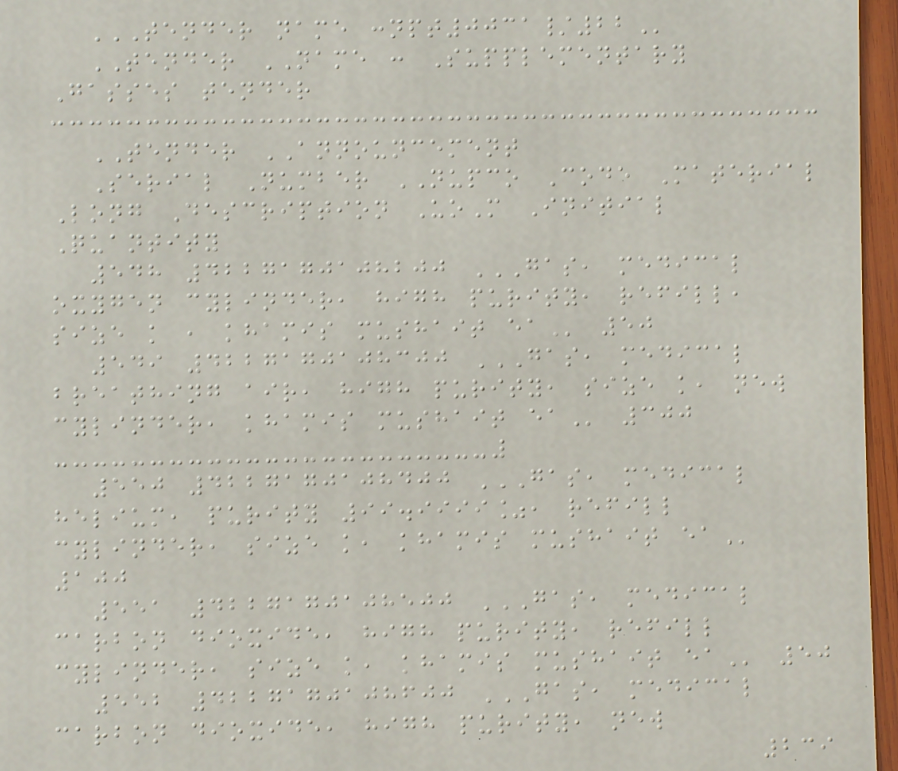TENDER NAME :NPT0031/22
TENDER NAME : Supplementary
Gasses tender
TENDER ANNOUNCEMENT
Serial Number NUPCO Code Material
Long Description UoM Initial
Quantity
548 4227170108200 GAS, MEDICAL
OXYGEN CYLINDER, HIGH PURITY, REFILL,
SIZE K , KHAMIS MUSHAIT EA 50
549 4227170108300 GAS, MEDICAL
BREATHING AIR, HIGH PURITY, SIZE K, NEW
CYLINDER, KHAMIS MUSHAIT EA 300
550 4227170108400 GAS, MEDICAL
HELIUM, PURITY 99.9999%, REFILL
CYLINDER, SIZE K, KHAMIS MUSHAIT EA
100
551 4227170108500 GAS, MEDICAL
CARBON DIOXIDE, HIGH PURITY, REFILL
CYLINDER, SIZE K, KHAMIS MUSHAIT EA 50
552 4227170108600 GAS, MEDICAL
CARBON DIOXIDE, HIGH PURITY, NEW
239
